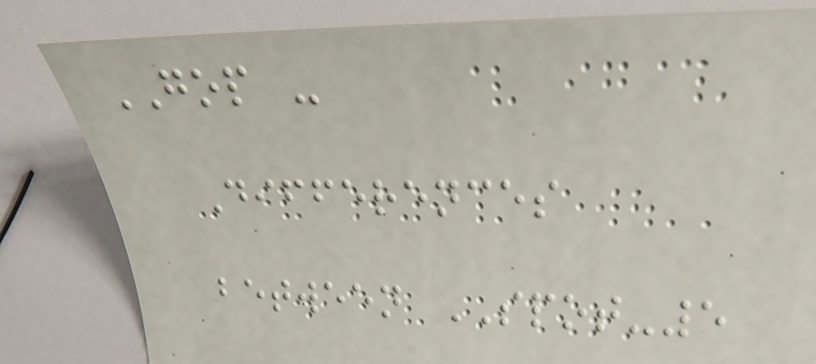GOP -
Differences
between SPOT-5
